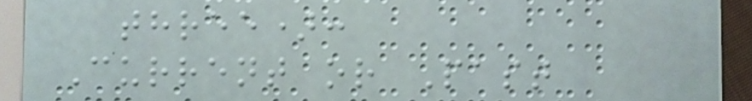three):
Current or Past
